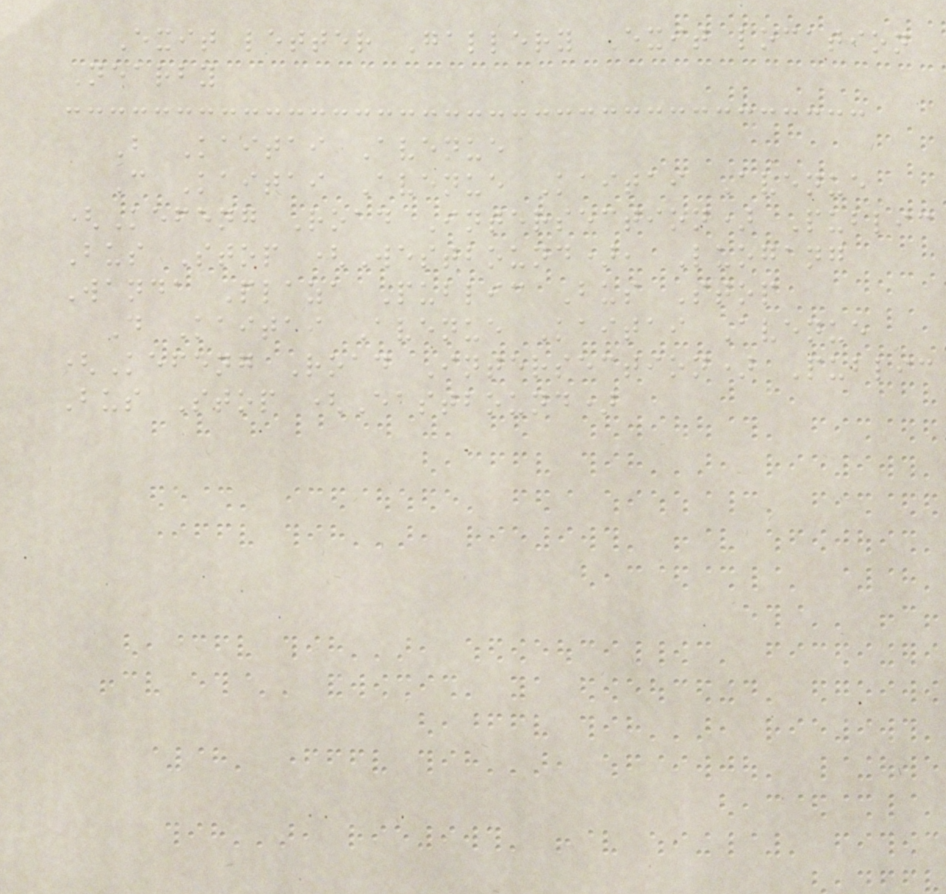Exit letter Gallery Exit location
Nearby
B Kaitai Avenue
C Kaitai Avenue Kaitai Avenue
(Kefeng Road Intersection) Public
Bus Stop (Westbound), Luogang
Wanda Plaza Public Bus Stop
D Kaitai Avenue Kaitai Avenue
(Kefeng Road Intersection) Public
Bus Stop (Eastbound)
